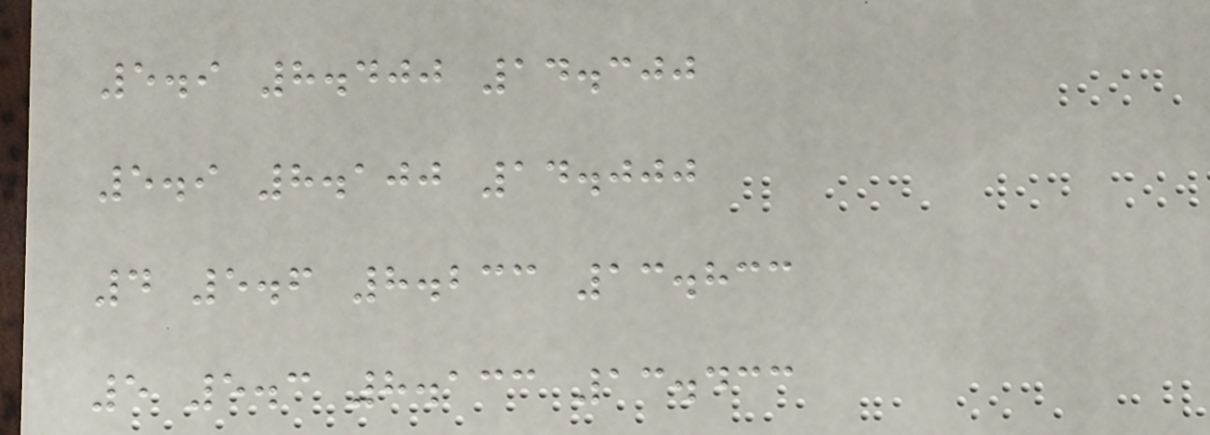5.9 8.400 14.300
5.9 8.100 14.000
4 5.6 8.233 13.833
5 5.3 8.133 13.433
